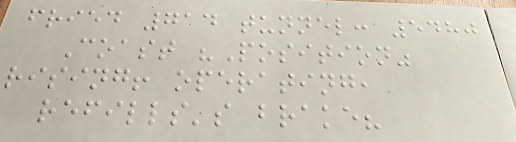fried 714 tunnel: 5480
Coast "Position"
rising! operating,
refills's brake?
